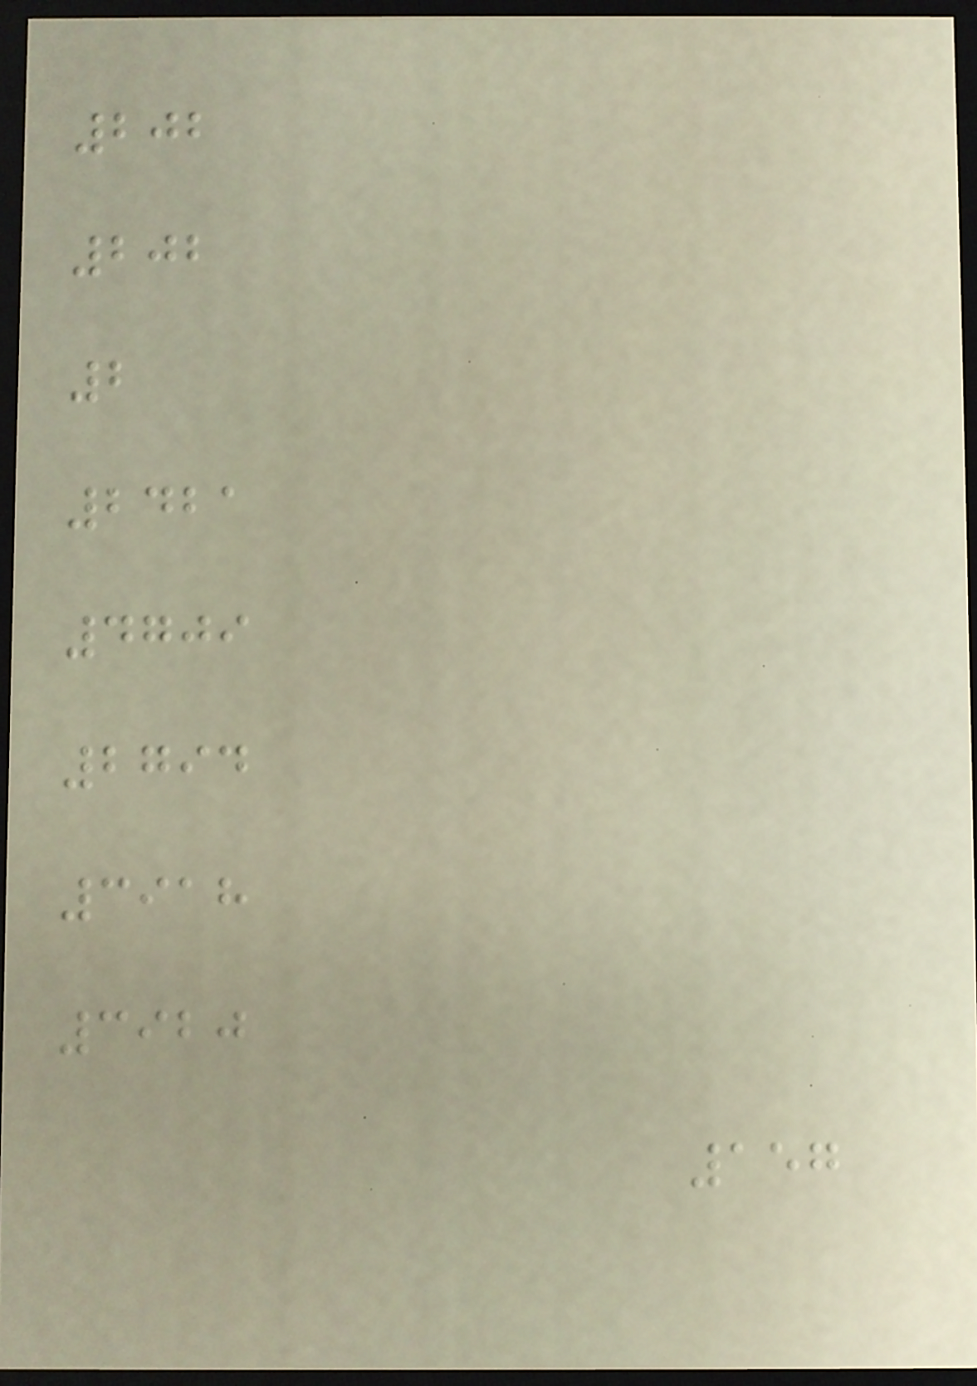202
202
2
2421
4709
2794
3918
3920
157
